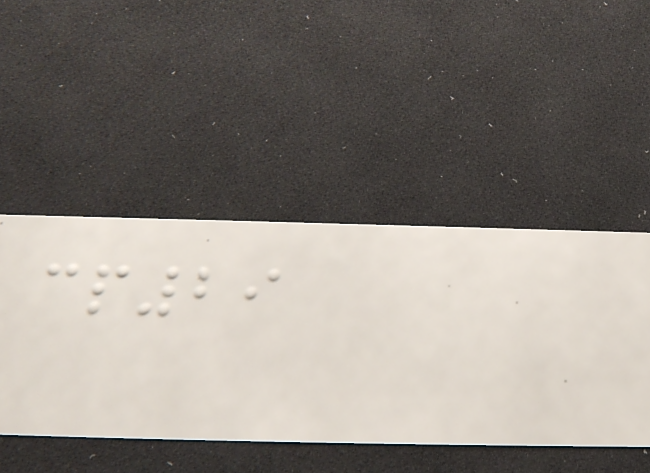cp29
